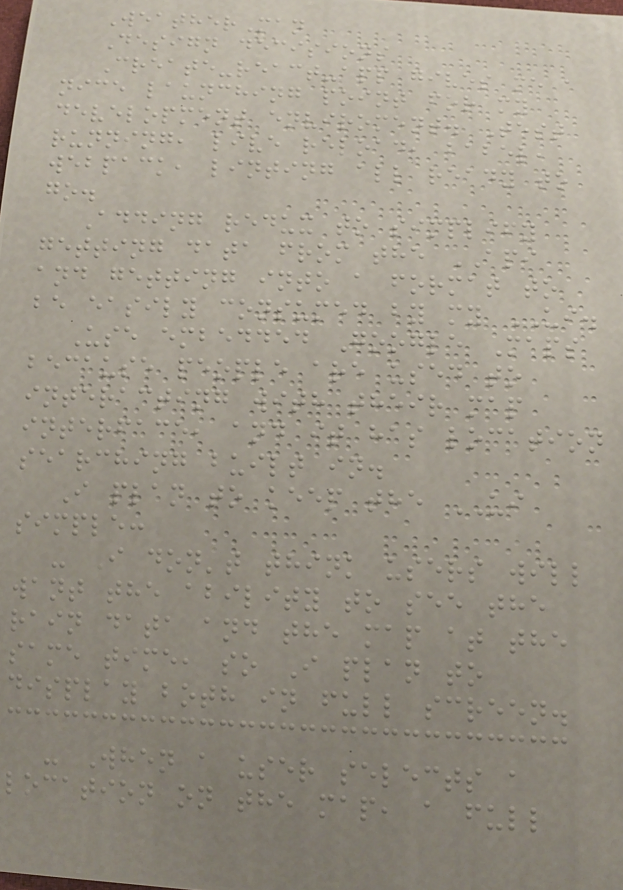WeatherMan
Design decisions
Create-react-app gives me a
nice launching point for my
development enviroment. Test
running, live reload, babel,
webpack, linting all ready to
go.
Adding redux to simplify
getting data from the API
and getting into a format to
be easily consumed by my UI.
Use embedded Google Maps
because people are used to
interacting with their map
interface, and it has location
searching built in.
I plan to keep the UI
simple:
- I don't think users will
want the ability to see the
rain data and the map at the
same time, so I plan to
display both in full screen.
- When a user selects a
location on the map, a full
